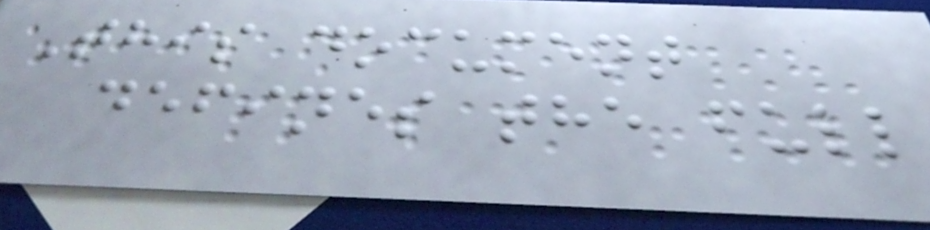This document
defines the full
